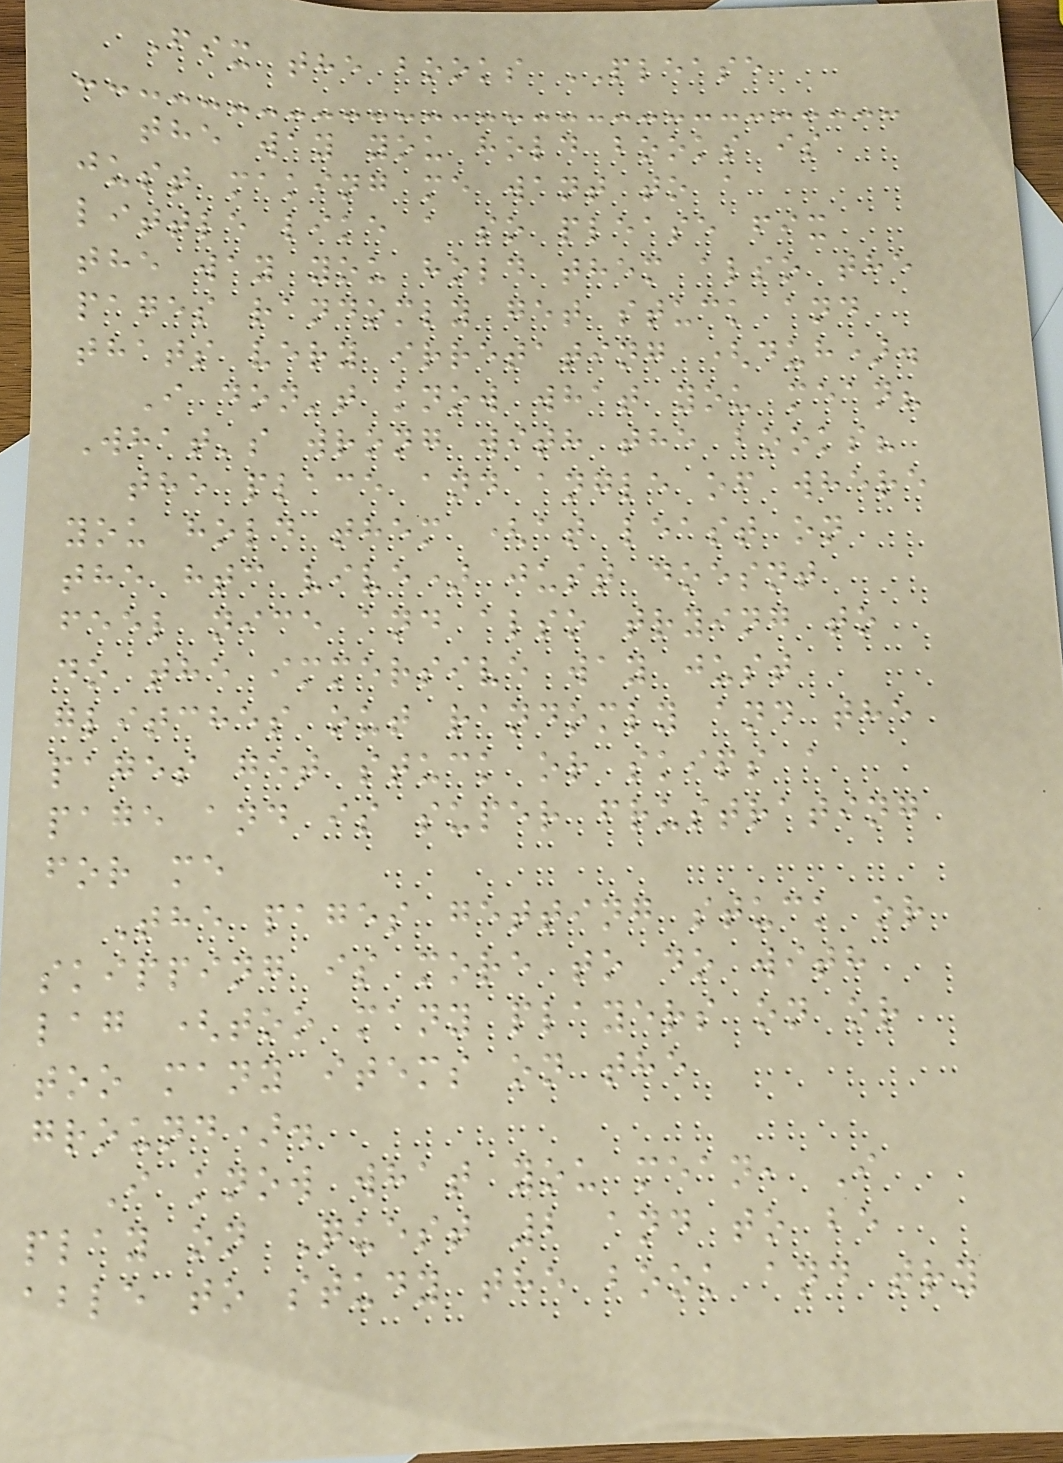Fix the books PLEASE
the way you hold books is
just making me want to a
little like a so please fix
the way you hold them also the
pages randomly get stuck and
thats very irretating (duh).
I don't know what you mean?
What's wrong with the books?
the place and angle of where
you hold them (at least on
the htc vive) just doesnt
feel nice and also trying to
do the immersive way just
glitches out randomly and the
pages get stuck or skips a
page and is super frustrating
for me
The pages getting stuck or
skipping is more to do with
lag (too many players on or
too many items on the
ground).
I know what you mean, I
play on Quest 2 and to be
able to study the book and try
